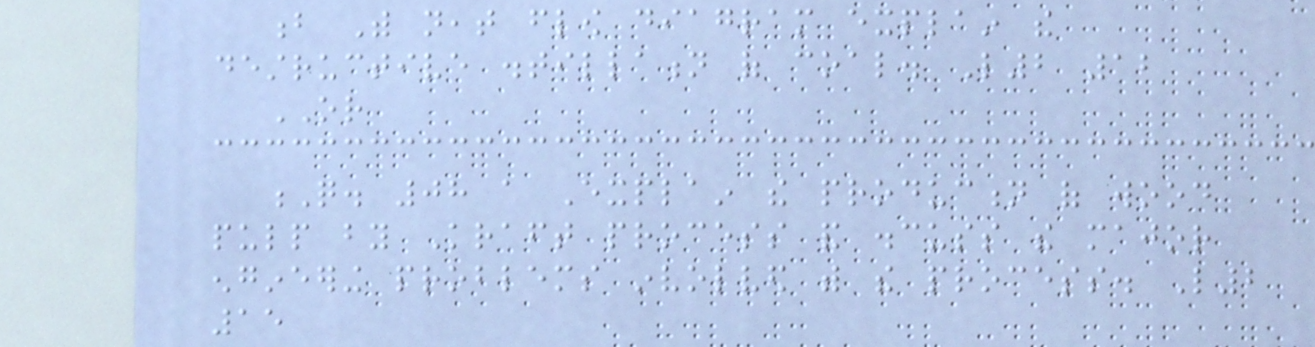b With neat flow diagram explain the
destructive distillation of coal. L2 12
OR
Q. 08 a Explain the production of wood
pulp by Kraft process and discuss the major
engineering problems involved with the process. L2
15
